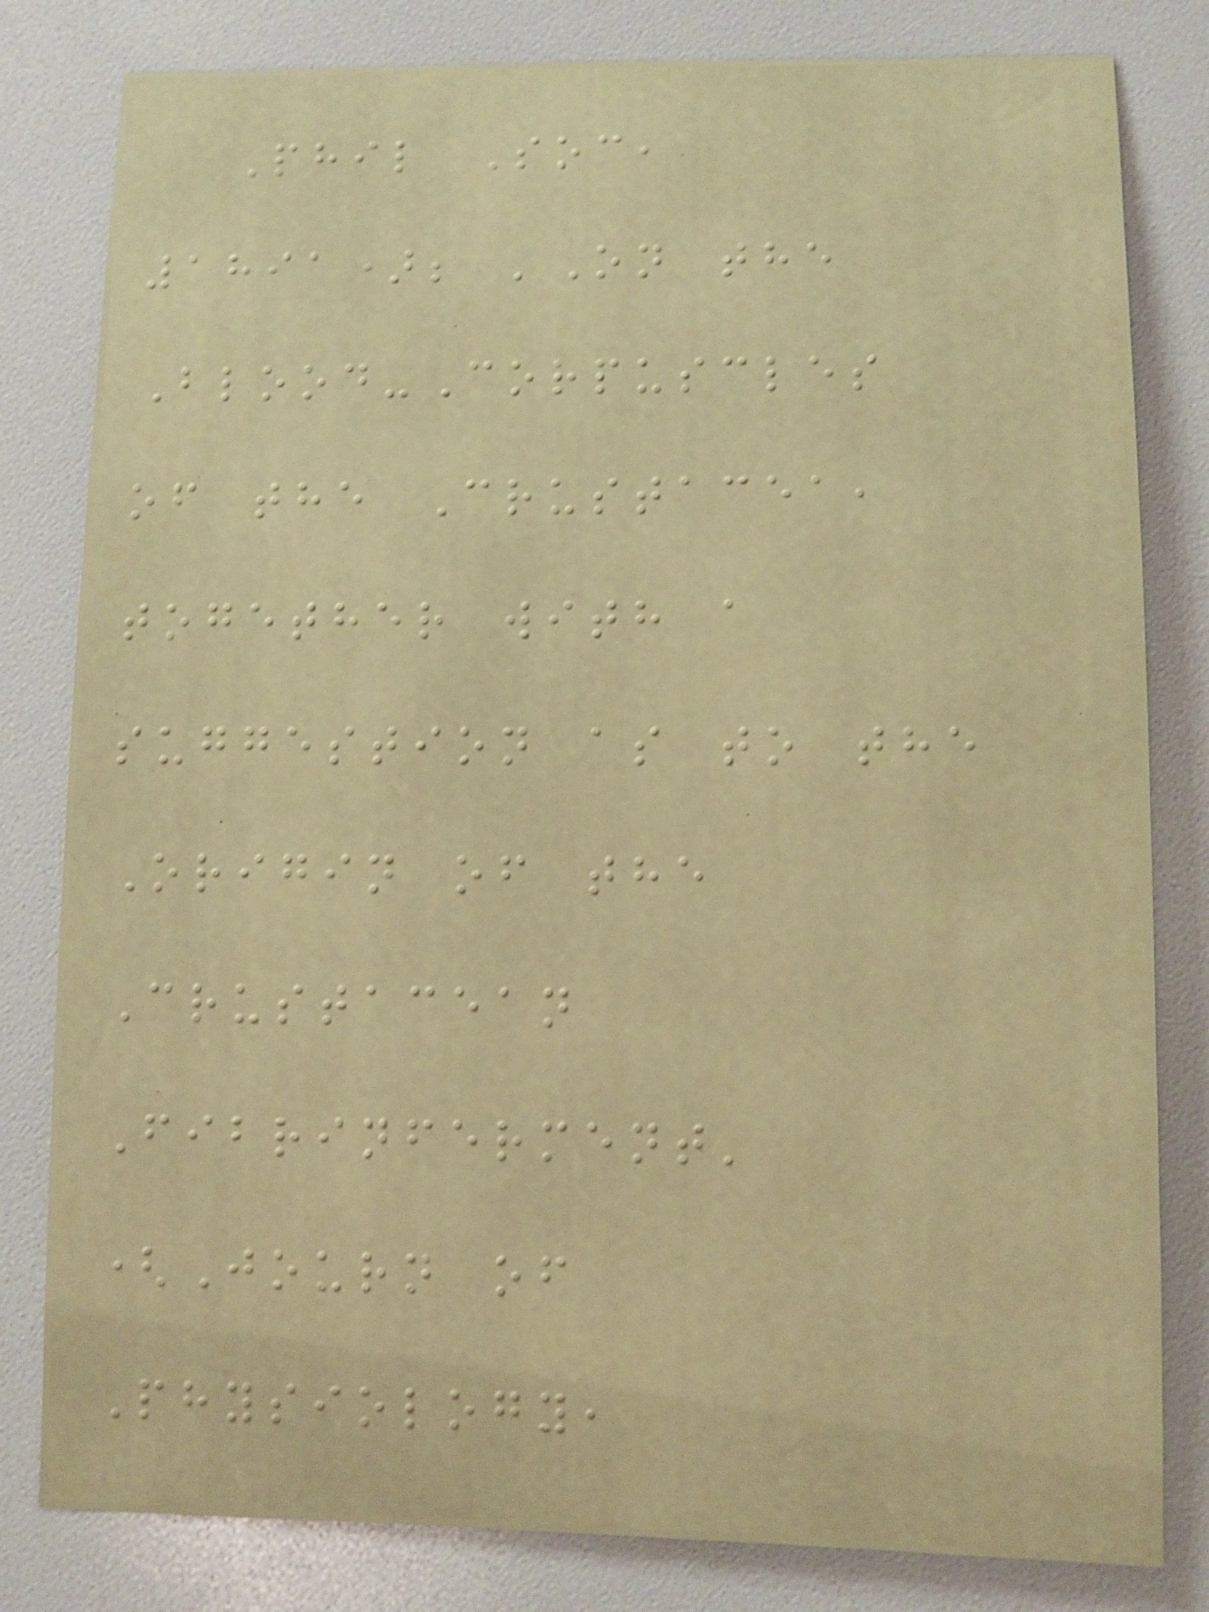Phil Soc,
1891); 'On the
Blood-Corpuscles
of the Crustacea,
together with a
suggestion as to the
Origin of the
Crustacean
Fibrinferment'
(Journ of
Physiology,
